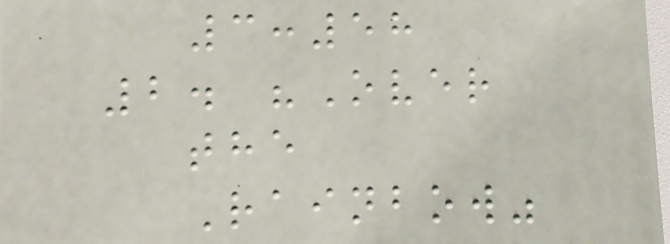3:58
2. "Over
the
Rainbow"
